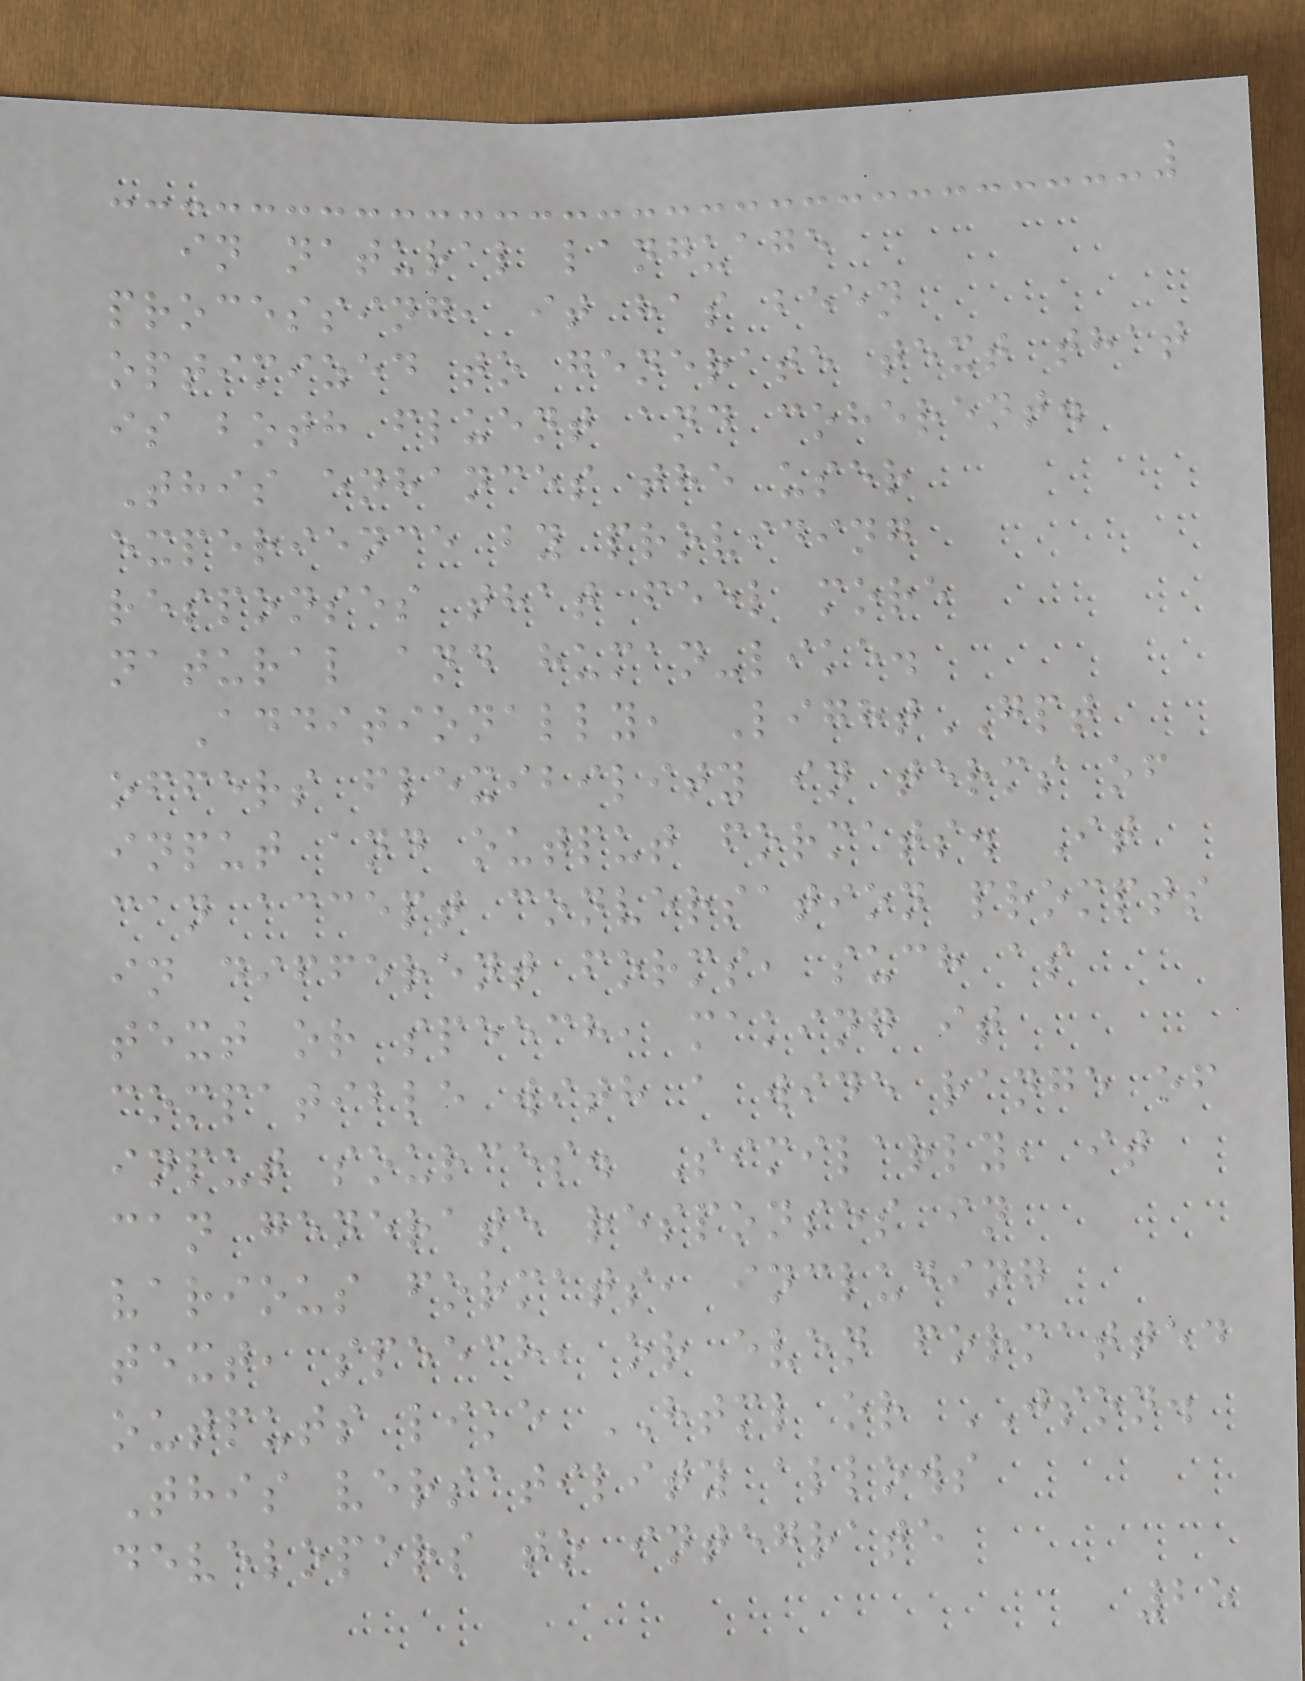in natural language
processing, it has been
optimized to generate text that
is both fluent and coherent.
This enhances the user
experience by providing
responses that feel more
natural and human-like.
Additionally, LightGPT
offers flexibility in terms of
input and output formats. It
can accept conversation prompts
in different forms, such as
text or speech, making it
compatible with a wide range of
input sources. Similarly, it
can generate responses in
various formats, including
text, speech, or even formatted
outputs like HTML or JSON.
This versatility allows
developers to integrate
25
